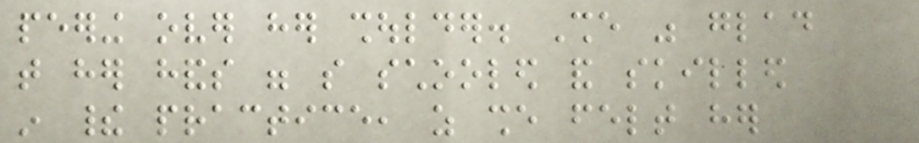peering over her shoulder. She was glad
that her hands were so schooled and skilled
in their practice, as she felt her
